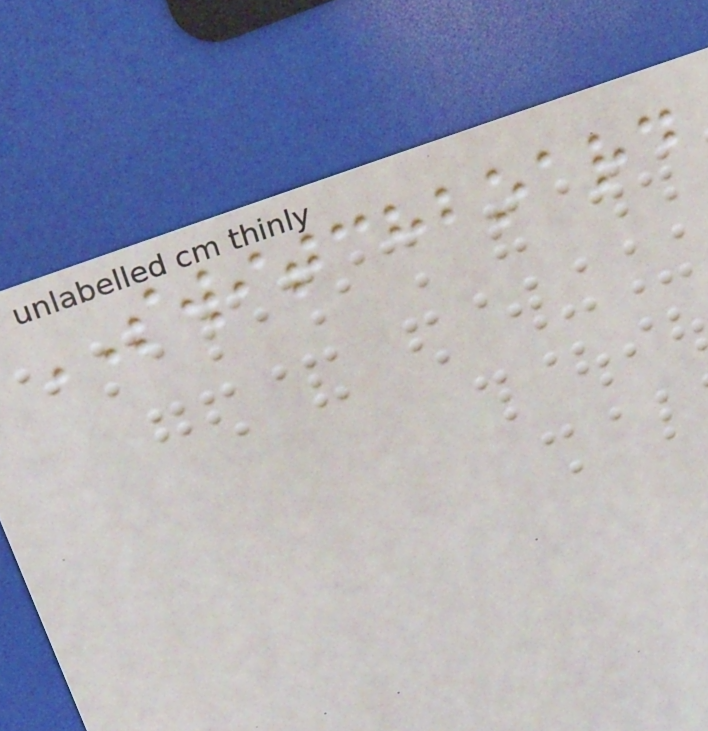SWITCHBOARD
